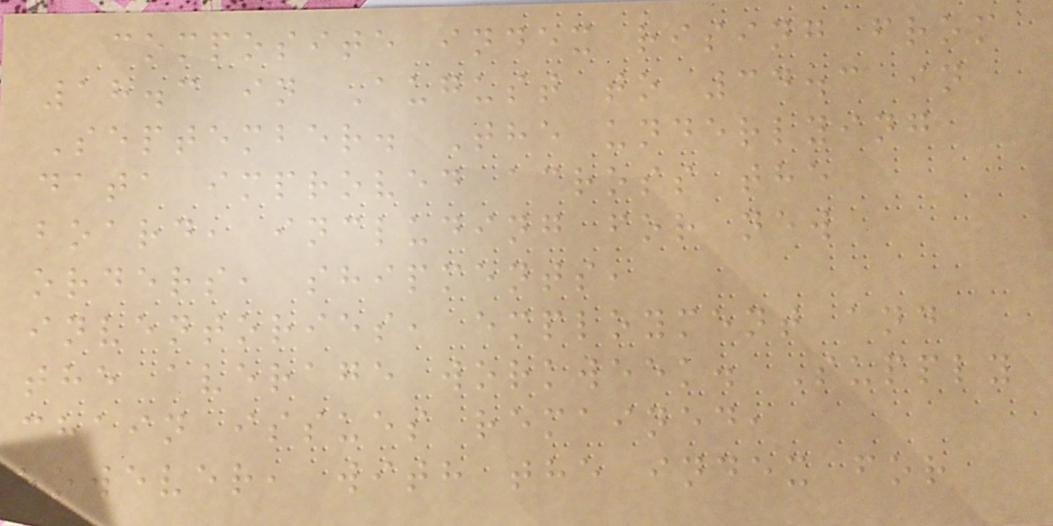composite index rising from
18.3 in August to 34.3 in
September. The underlying
data improved across the
board, including for new
orders, shipments,
inventories, employment and
the average workweek. Supply
chain issues remained,
however, with the index for
